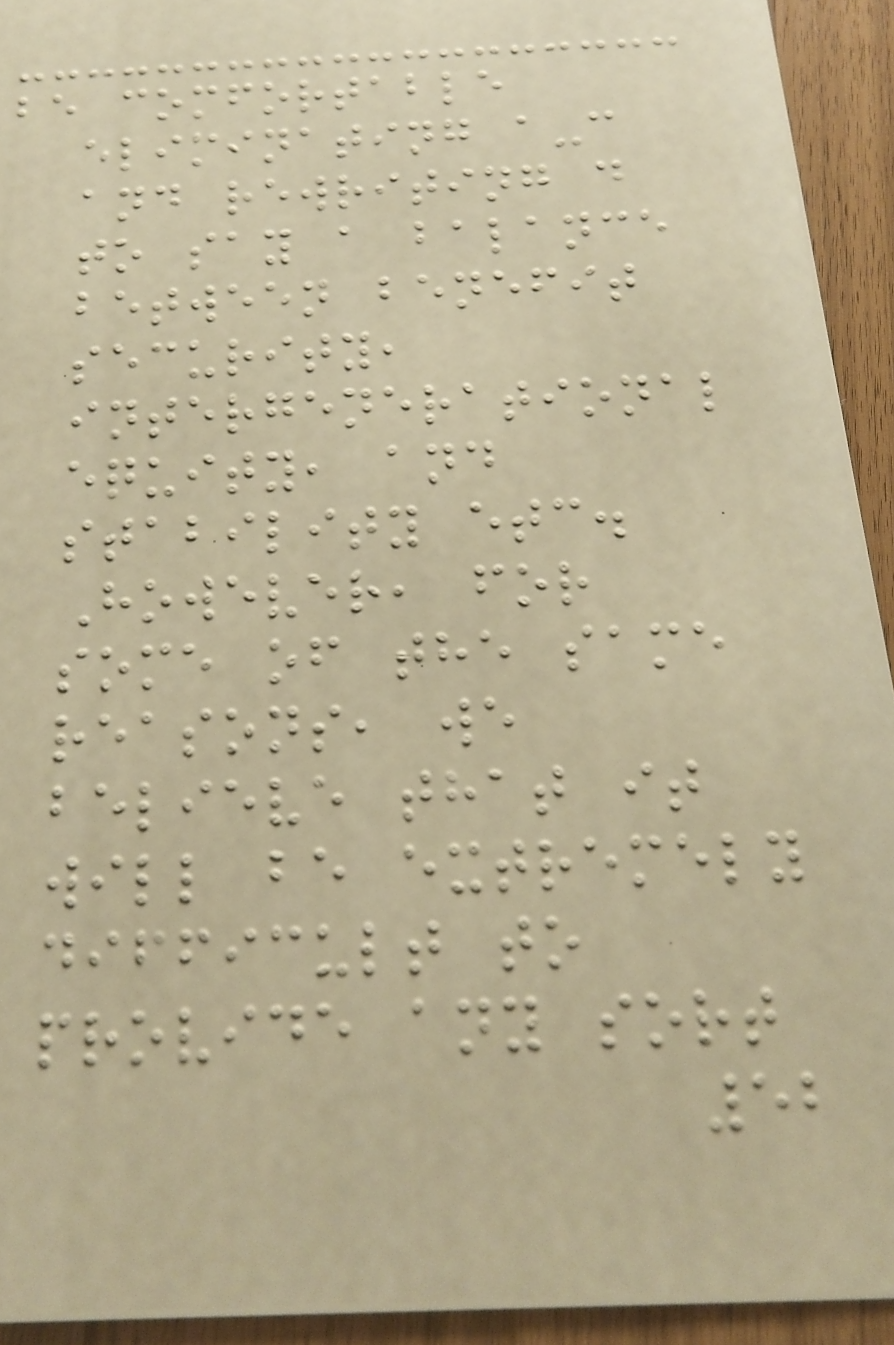be comfortable
eliminating a-c
and rewriting d
to say a balance
between benefit
security,
intergenerational
equity, and
stability etc.
However, for
some of the same
reasons, we
believe that it
will be extremely
difficult to
provide any sort
52
